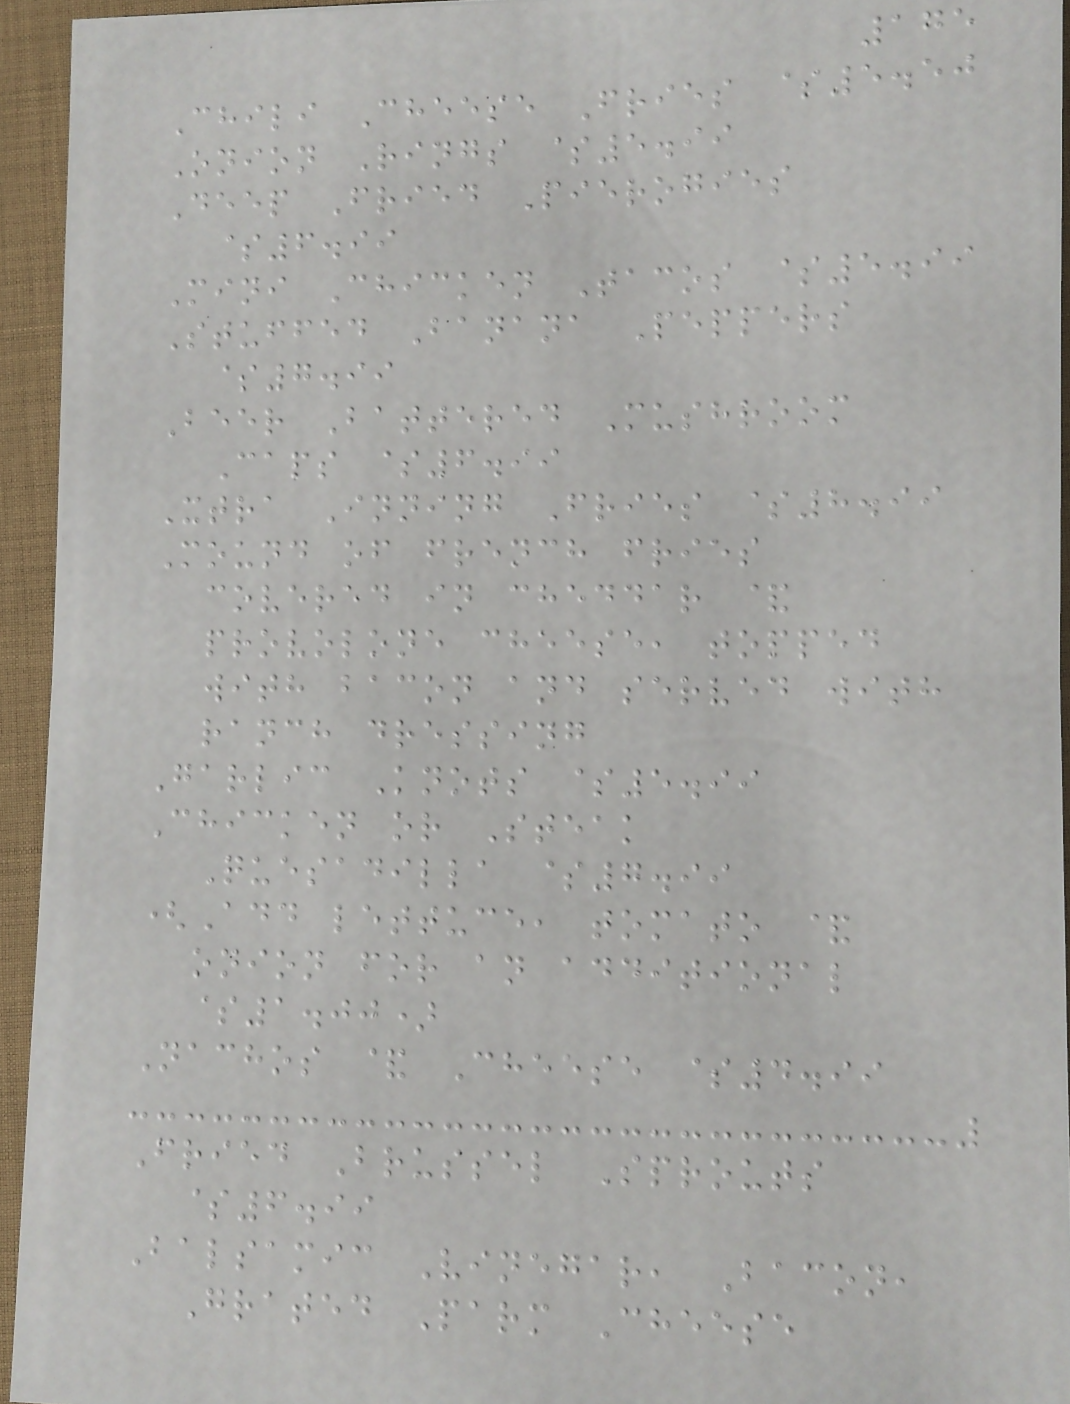175
Chili Cheese Fries $5.50
Onion Rings $5.99
Deep Fried Pierogies
$6.99
Mini Chicken Tacos $5.99
Stuffed Banana Peppers
$7.99
Beer Battered Mushroom
Caps $6.99
Xtra Inning Fries $8.99
Mound of french fries
covered in cheddar &
provolone cheese, topped
with bacon and served with
ranch dressing
Garlic Knots $5.99
Chicken or Steak
Quesadilla $7.99
(Add lettuce, tomato &
onion for an additional
$1.00)
Nachos & Cheese $4.99
Fried Brussel Sprouts
$6.99
Balsamic Vinegar, Bacon,
Grated Parm Cheese
